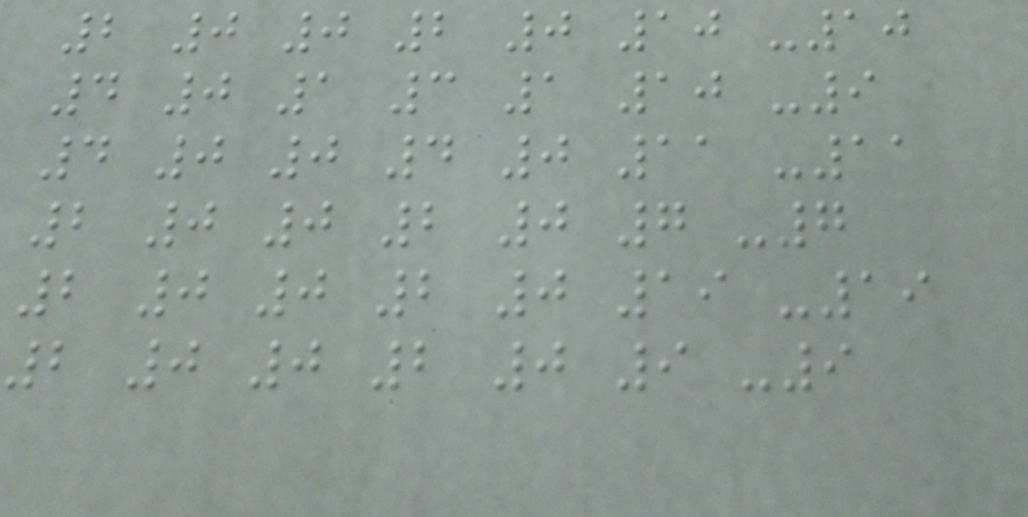2 0 0 2 0 10 -10
4 0 1 3 1 10 -9
4 0 0 4 0 11 -11
2 0 0 2 0 7 -7
2 0 0 2 0 19 -19
2 0 0 2 0 9 -9
